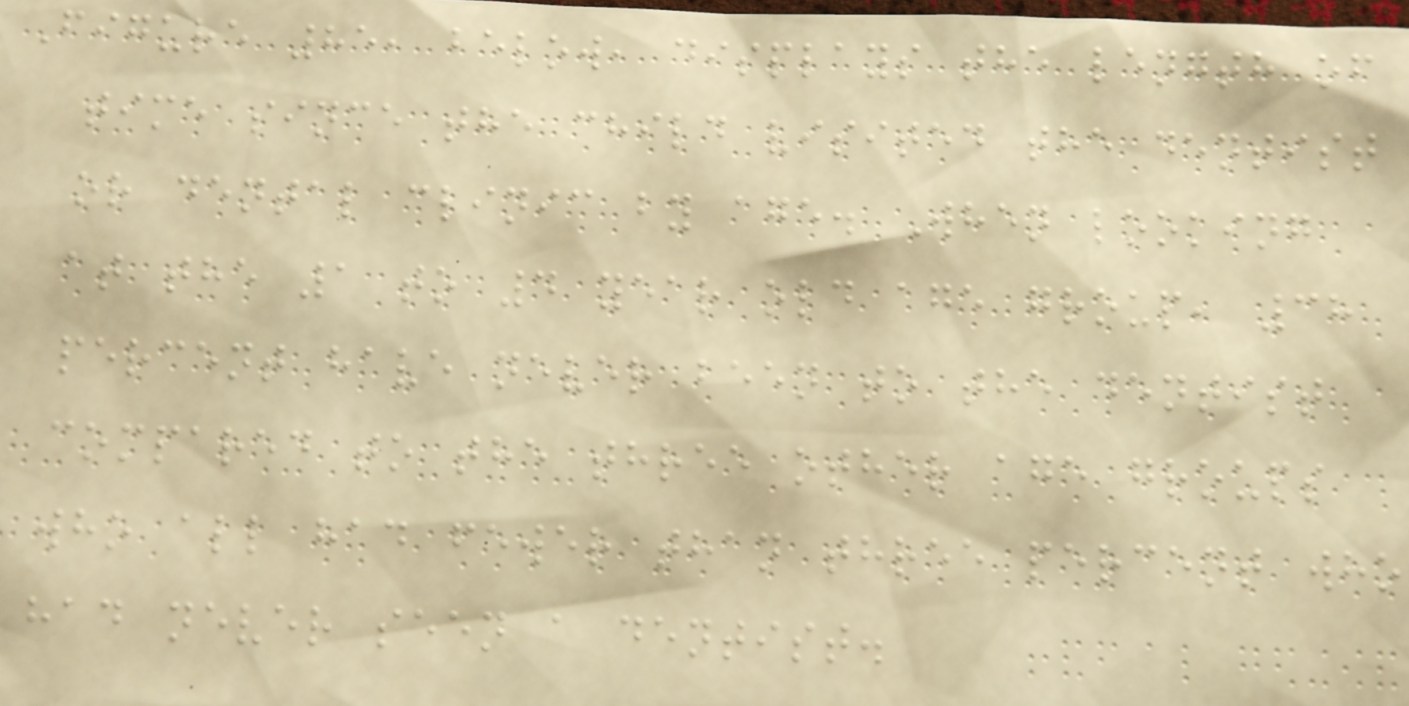Figure 85, below, displays the length of
time since the child visited the dentist
or dental clinic by age. When looking
at the 1 to 4 year old age group, 38
percent have never been to the dentist
compared to the three other age groups
who all had fewer than three percent who
had never seen a dentist.
